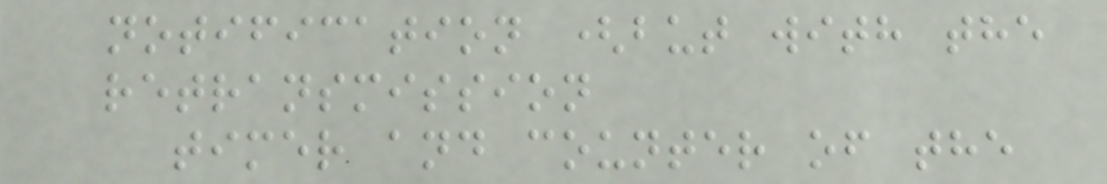notification (but with the
retransmission
timer and counter of the
